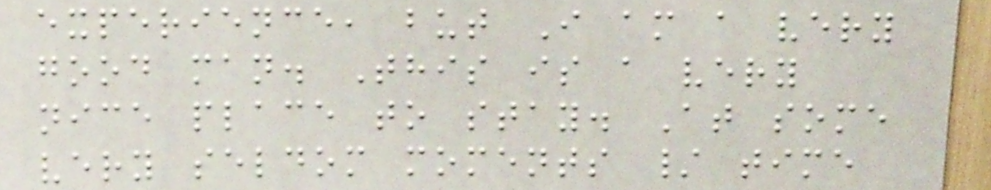experience, but I am a very
good man. This is a very
nice place to stay. At some
very seldom moments / time
